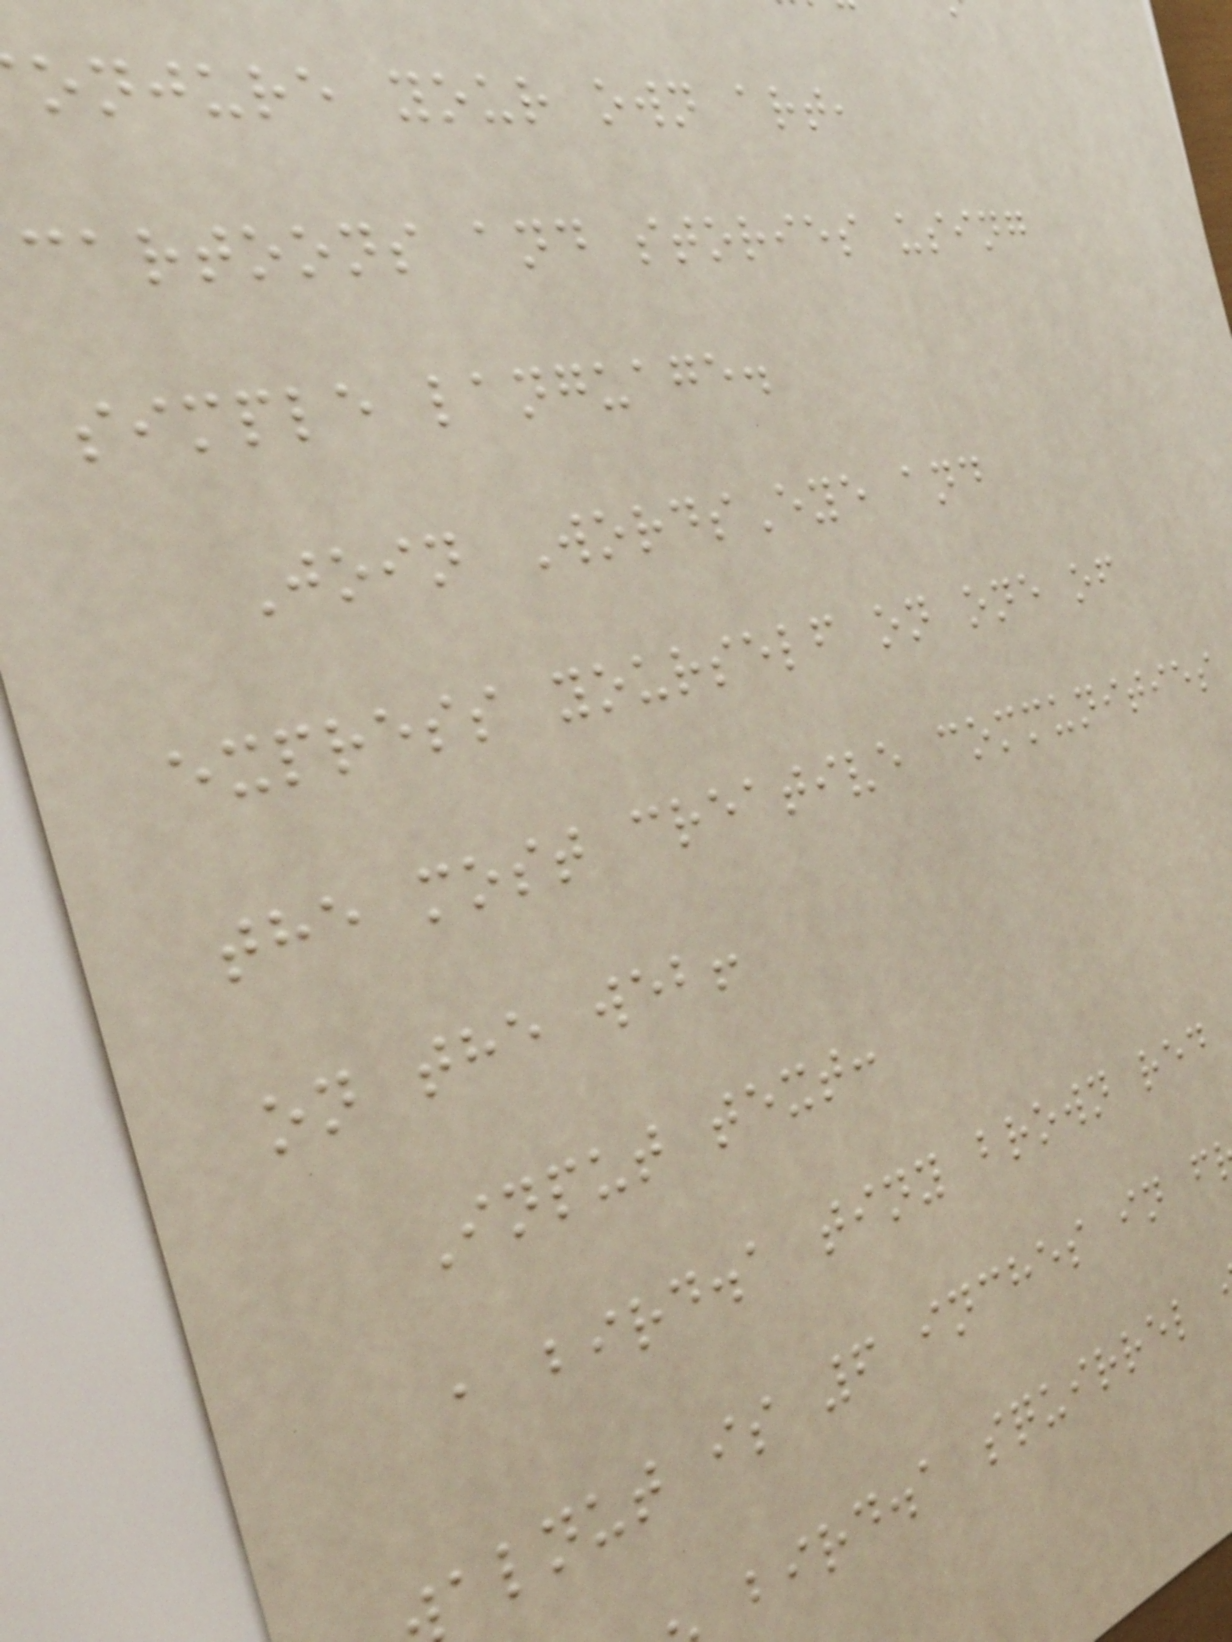onjure your own art,
cartoons and stories using
simple language.
Join WordsEye and
express yourself on one of
the most creative communities
on the web!
Input text:
a bird.a tiny brown red
alnut is 6 inches in f
bird.a squirrel
